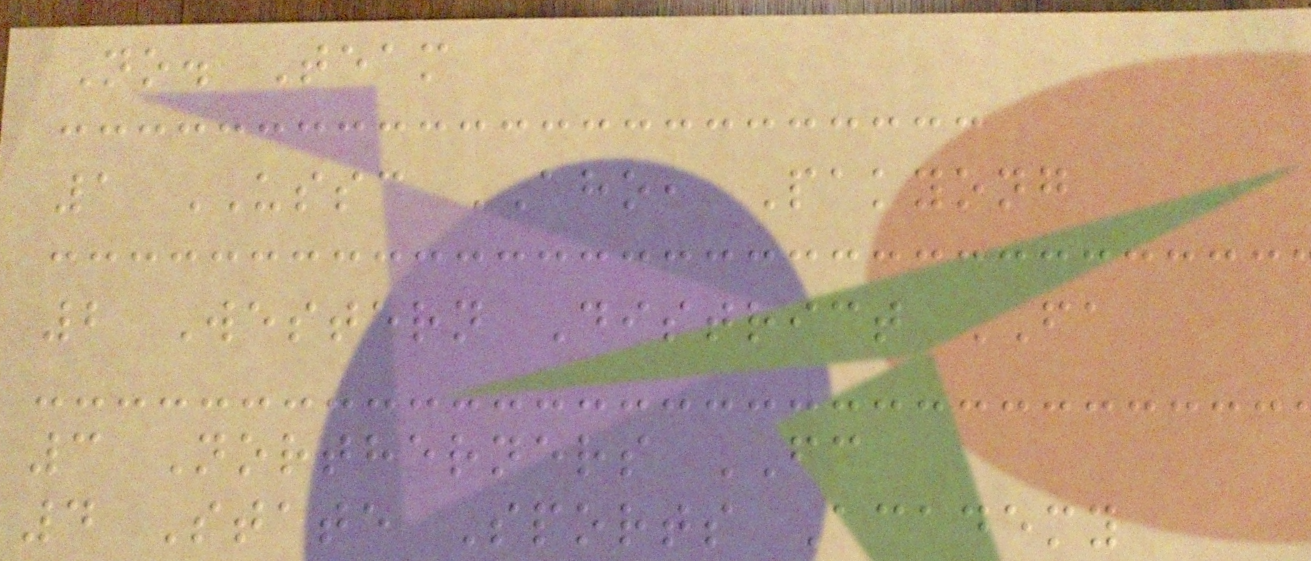No. Team
1 USSC AHO, Pakyong
2 Western District FA
3 Northerners FC
4 State Sports Academy
